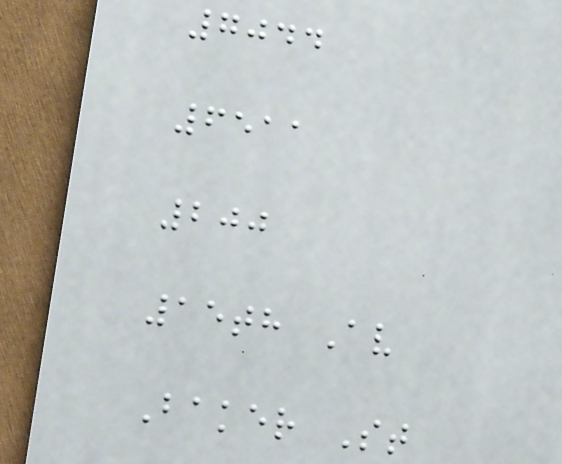7044
6511
200
15th Av
Baker St
